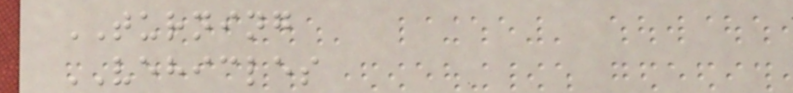TURNING
VEHICLES
